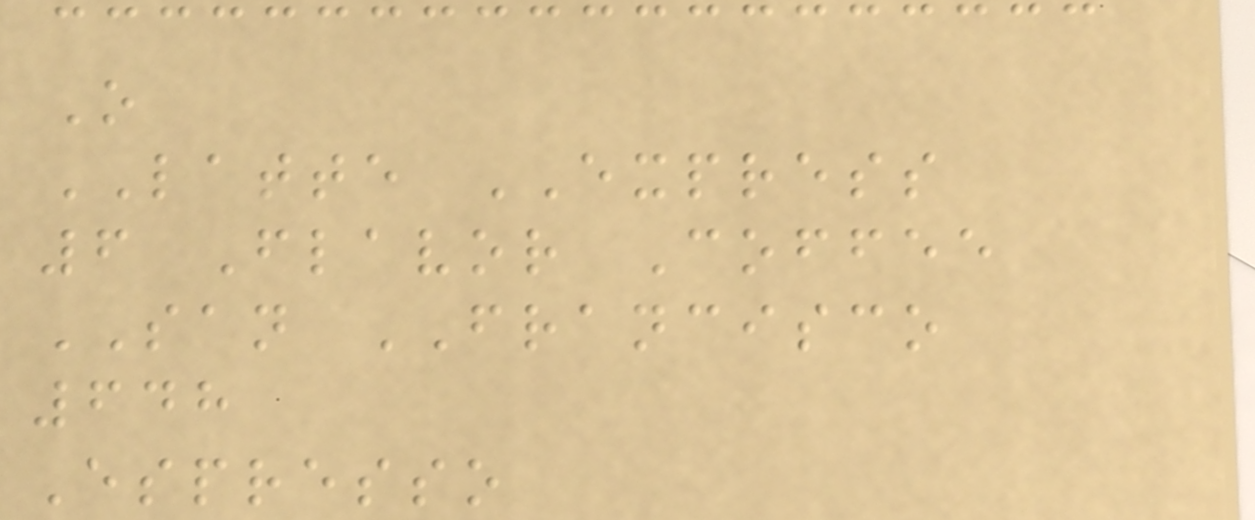O
LATTE EXPRESS
6 Flavor Coffee
SAN FRANCISCO
648
Espresso
